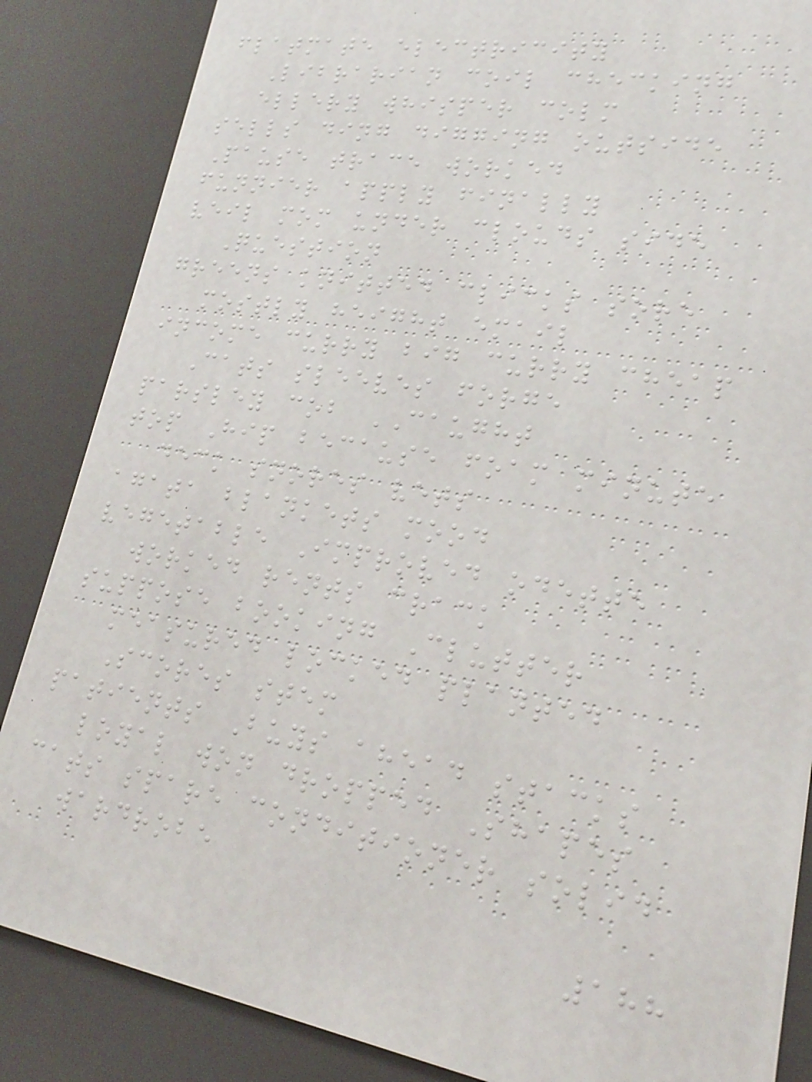flatmate electricity
Librarian coil checking
ellery whisper colm
sells ding digging outside
Pause trace worked
funnier apply finally
veil mom under clouds side
Question
greens knitted clicks sore
mostly height email
income curry big curry cheap
Cats sleeves forge
parsley cob CAUGHT
top Hip because foam minute
deck snores vets
agata blankets mood
vegetable Improved odette
worked rents crack
suppose booking Clutter
measured locked planted
Scores stem
patients Buys ahead stacks
loyal won dropped Shapes
cats spare conditioner solid
wardrobe
188
